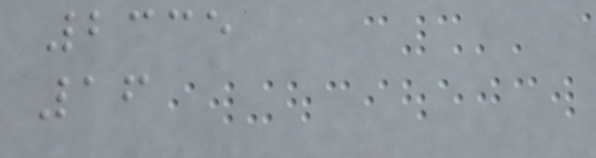2335
16
